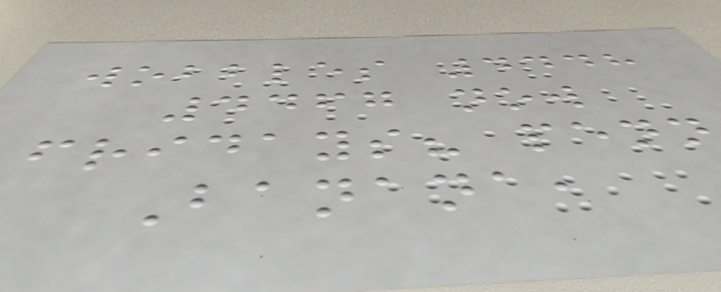wobbles 4448
4467 now
fridays? penn
Banana,
